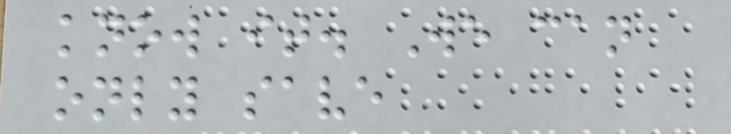know it. We can
only save
